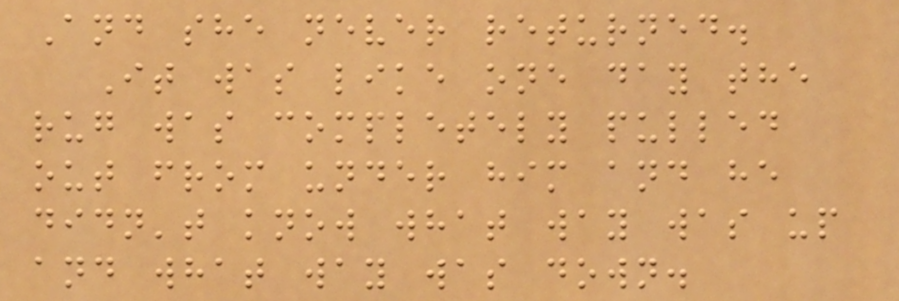And she never returned.
It was like one day the
rug was completely pulled
out from under him and he
didn't know what way was up
and what way was down.
